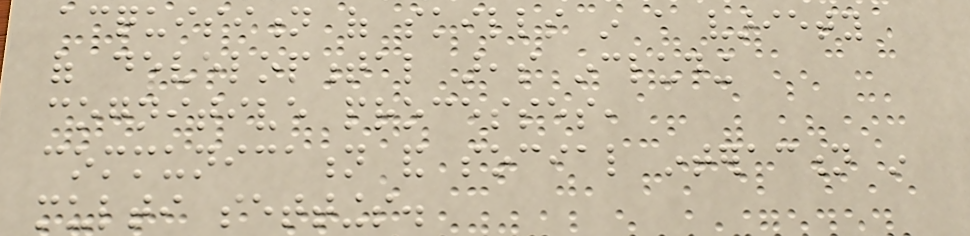acquisition of skills in a variety
of developmental areas including
cognitive processes,
communication and social interaction in
multi settings.
